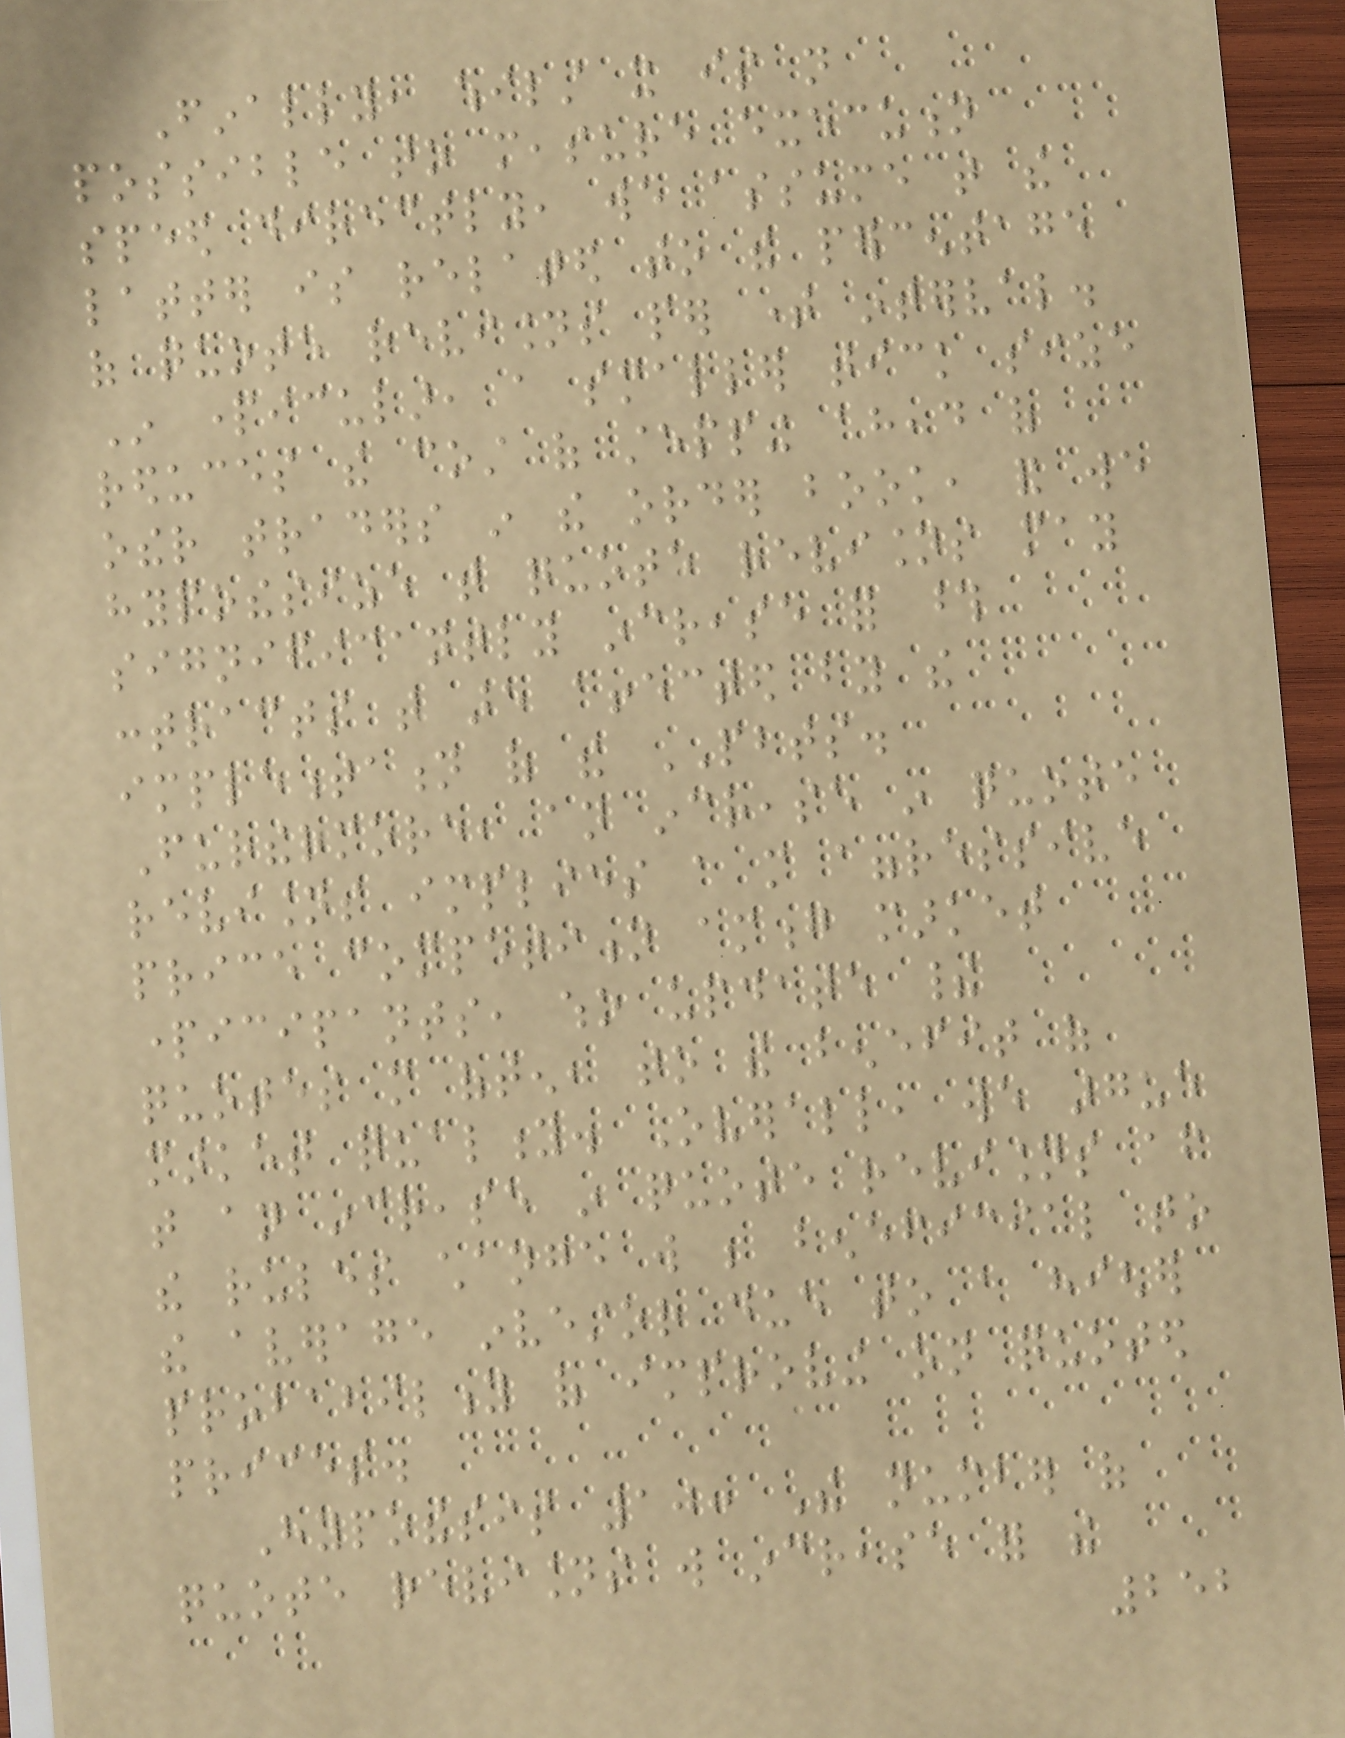Finally, whilst it is not
possible to measure execution
speed directly, we assume that the
latter is related to the percentage
of quote revisions per time interval.
In particular, a smaller tick size
reduces the cost of stepping ahead of
other traders in the order book, and we
hypothesize that quote revisions may
significantly increase for those
contracts that are affected by the
implementation of the PBTS.
Furthermore, an increase in quote
revisions implies a more aggressive
price competition among market
participants, who update their
quotes more often, to the benefit of
market quality. Overall, we argue
that an increase in quote revisions after
the rules change will be beneficial to
the average investor due to a higher
probability of improving on quoted
prices.
Hypothesis 10: The number of
quote revisions will increase for the
252
